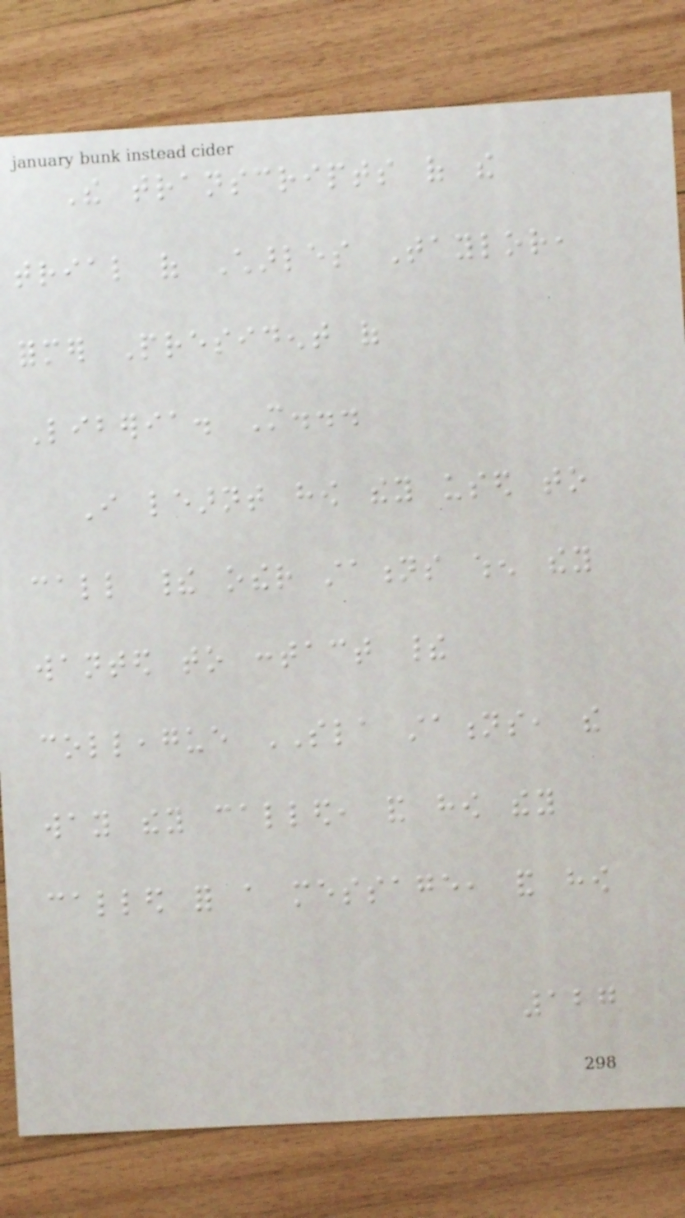The transcripts of the
trial of Charles Taylor,
former President of
Liberia. More...
I learnt how they used to
call their other stations when they
wanted to contact their
colleague SLA stations, the
way they called, and how they
called for a message, and how
127
